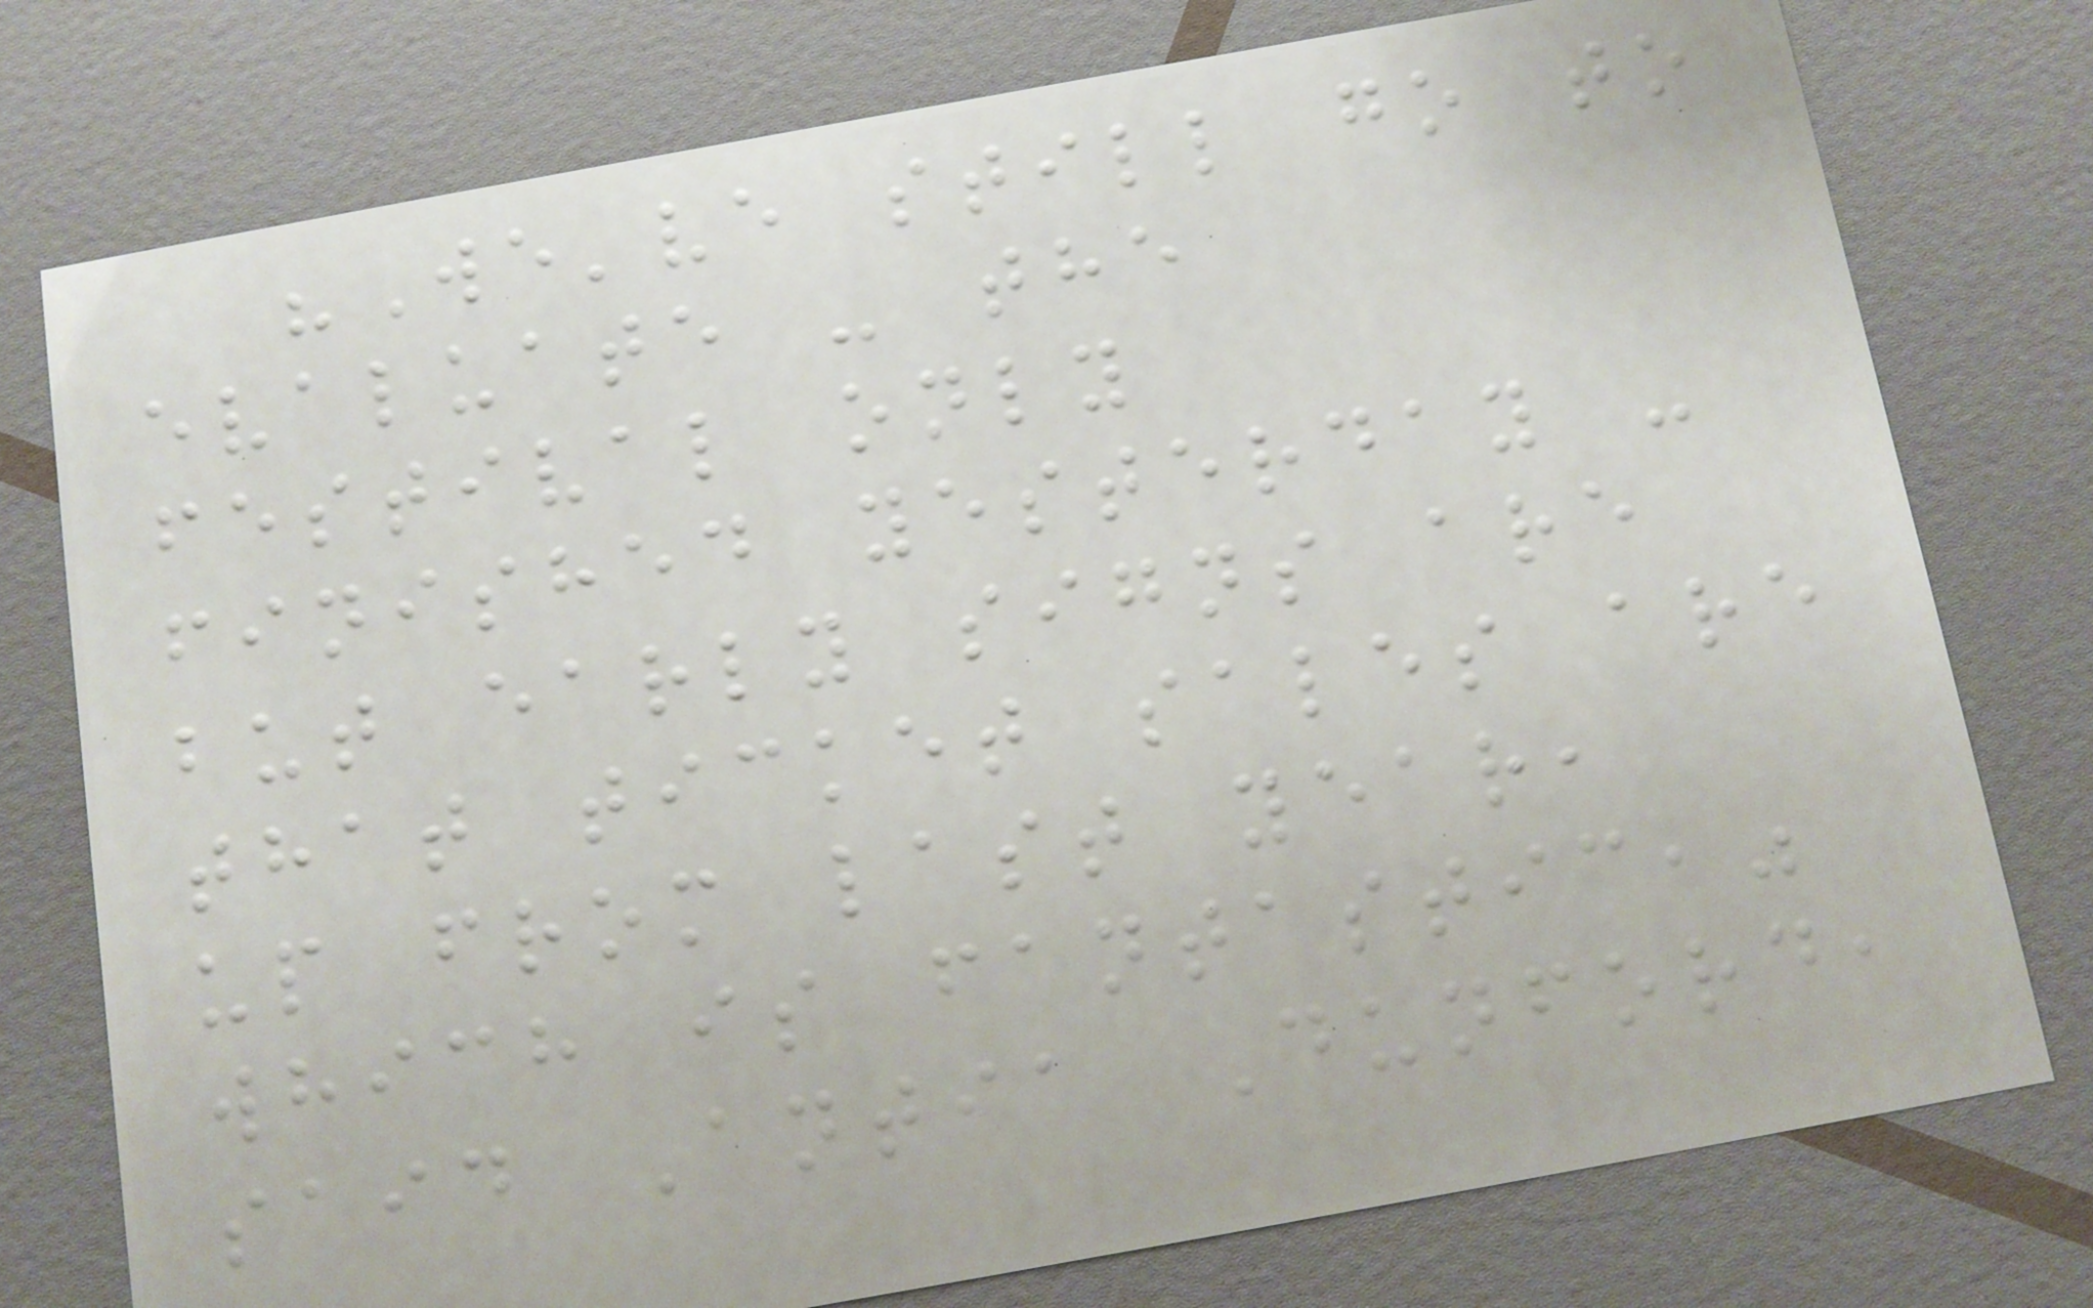"We've still go to
evaluate - the
festival only
finished yesterday -
but early signs are
that ticket sales are
up from last year,
which is fantastic,"
said Antia Dunford,
